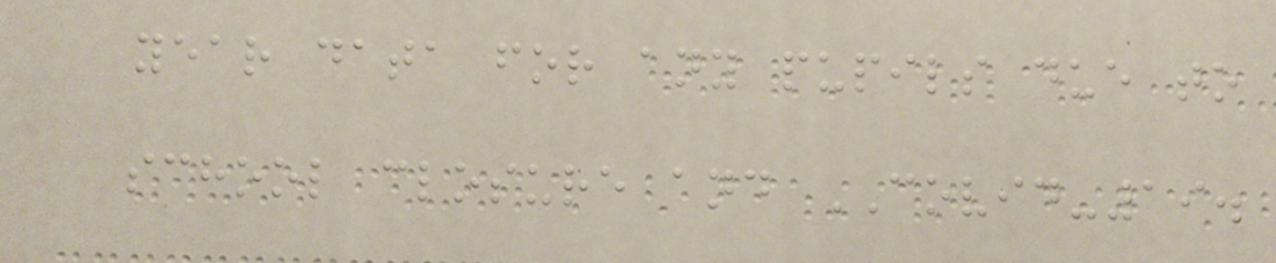year data for any pupils due to
school closure and COVID-19.
